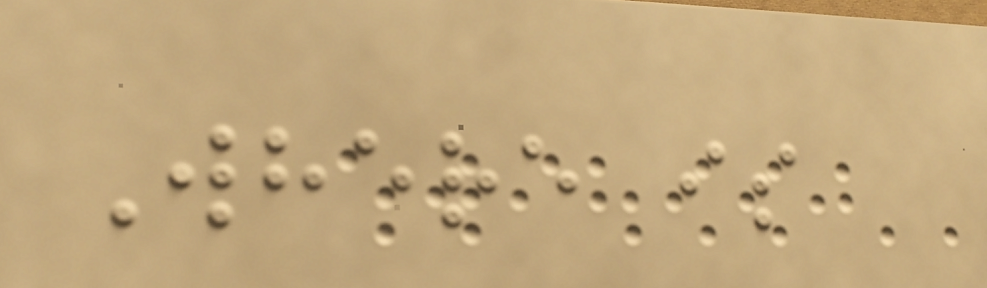Where is
